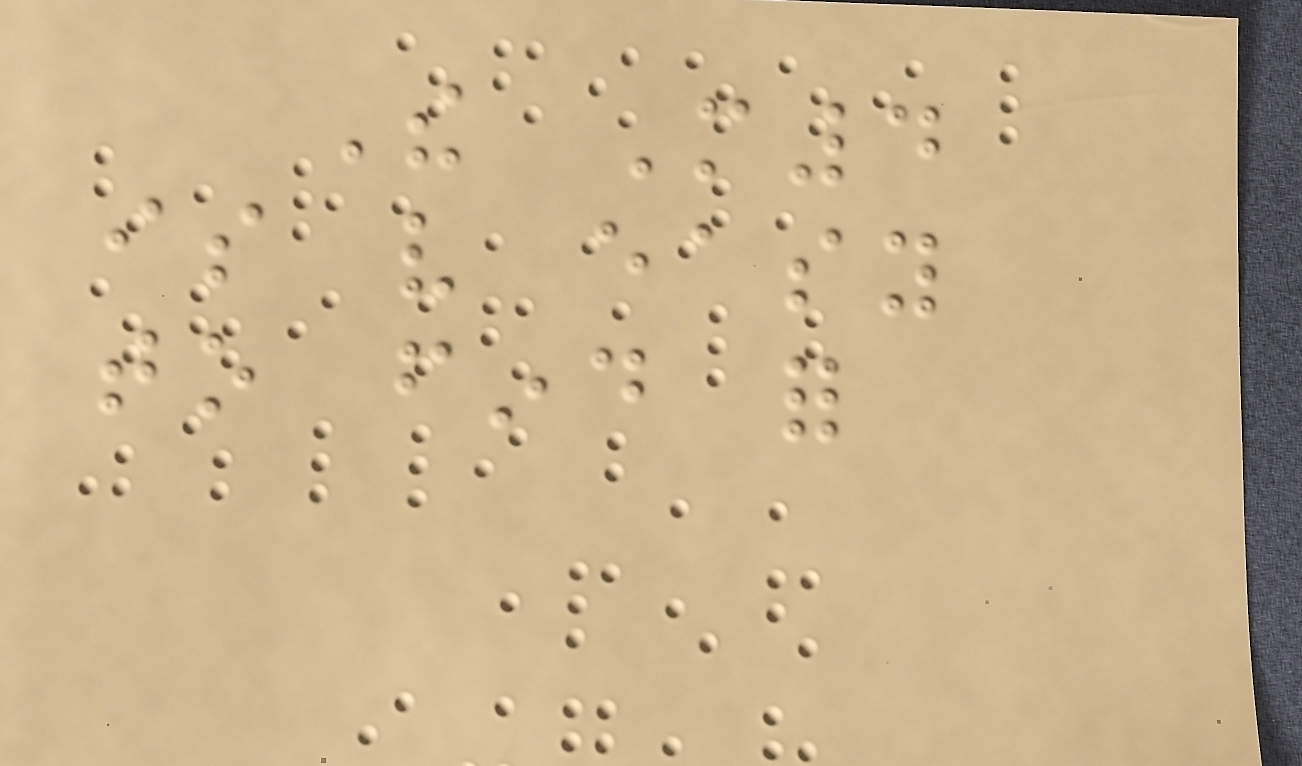The M4
is very easy
to find for
